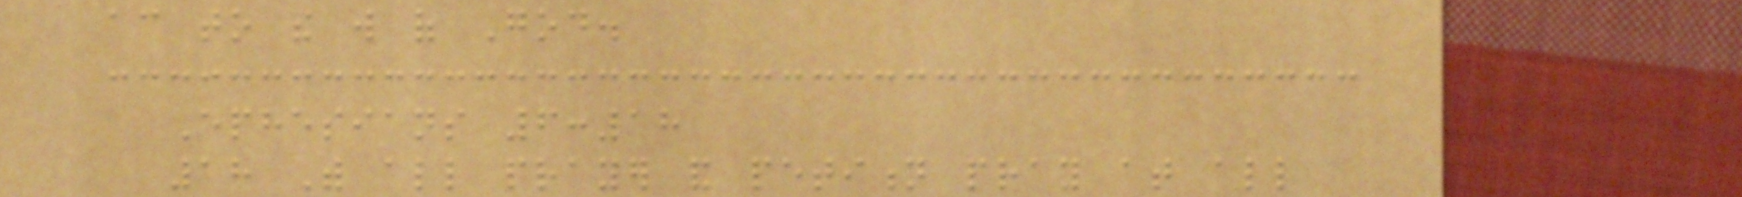according to the will of God.
Ephesians 6:18
18 With all prayer and petition pray at all
